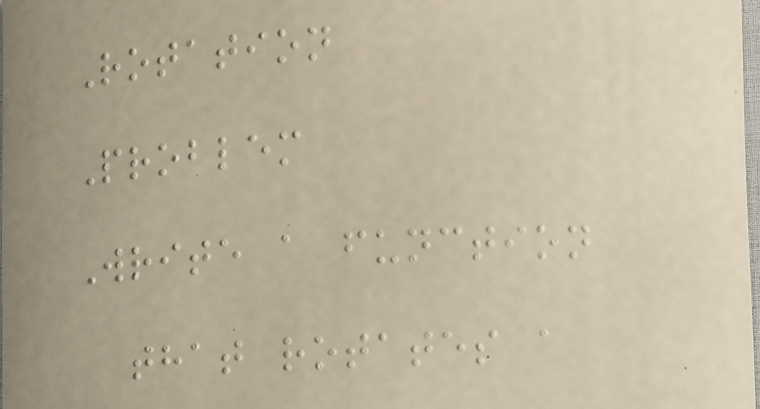Rotation
Problem
Write a function
that rotates a
